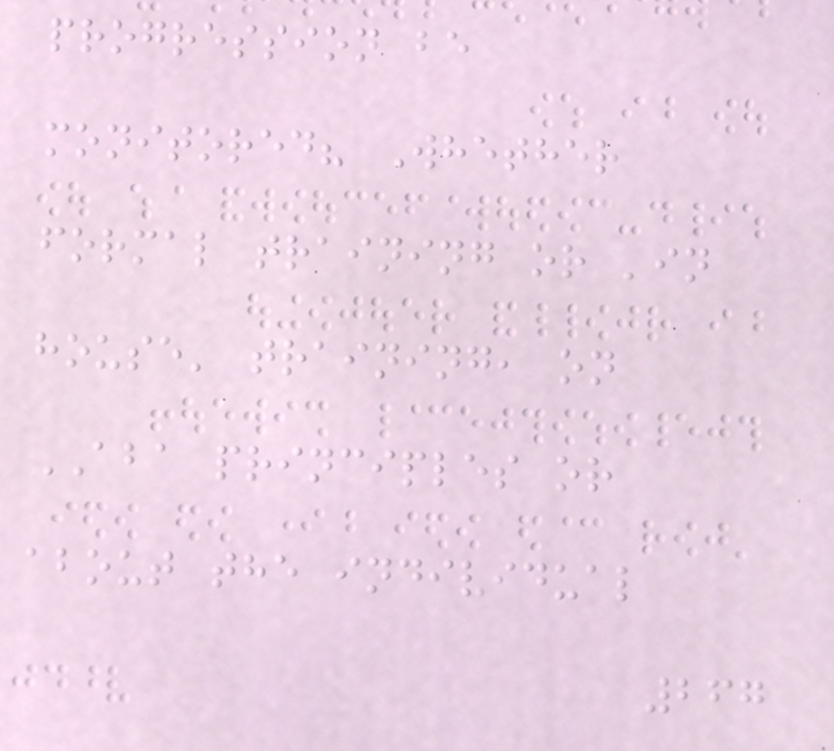progression be
monitored? Whether
formal training or 'in
house' training, on
ABA principles or
about the individual
267
